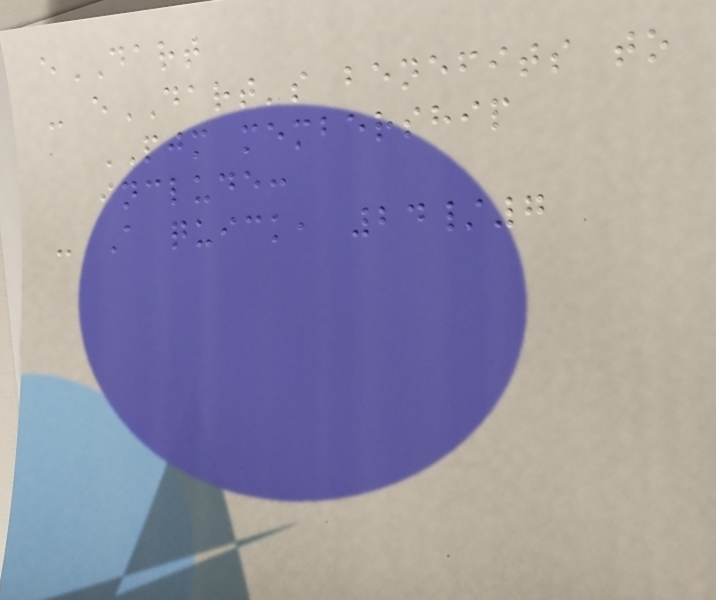eDART
- eDART's benefits to
PJM membership
include:
- A quick, 24/7
